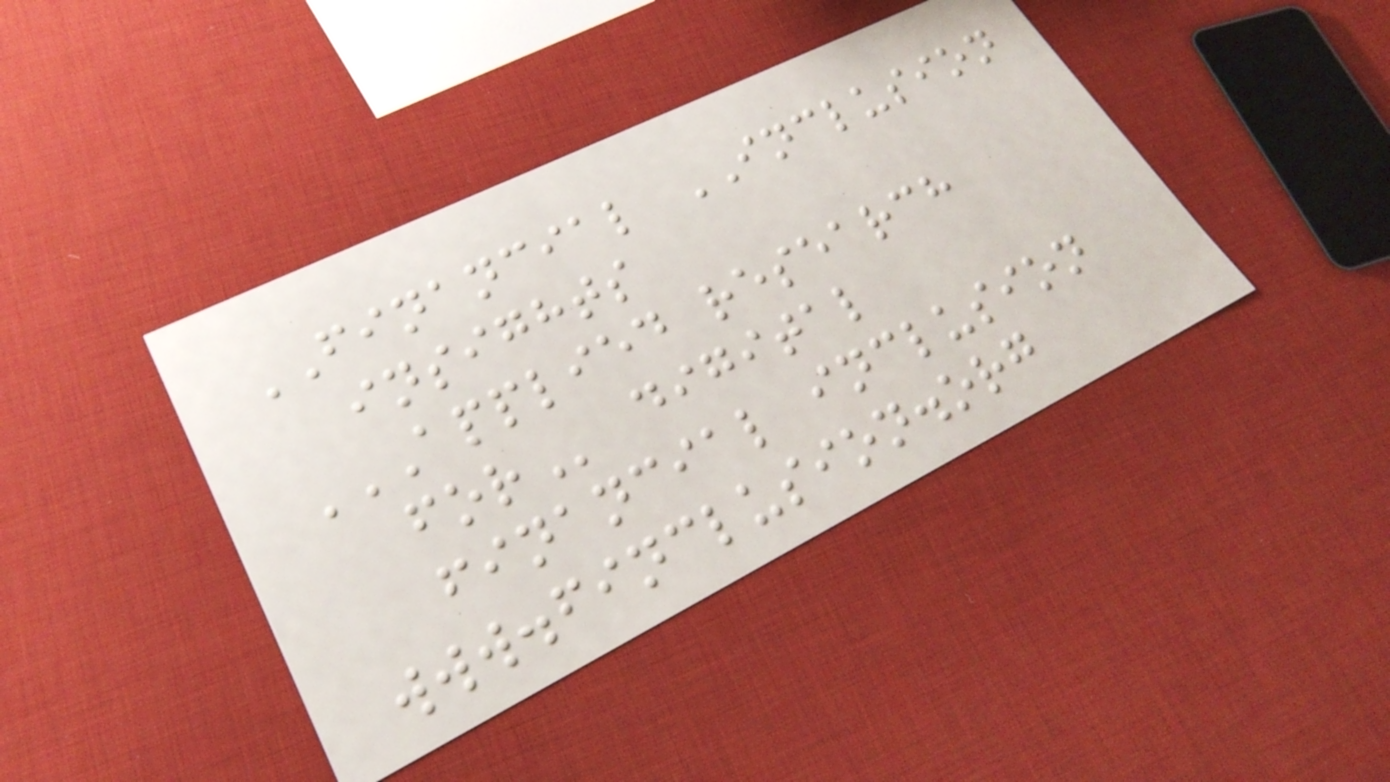FINANCIAL INCLUSION
insights
APPLIED RESEARCH
FOR digital
financial inclusion
www.finclusion.org
